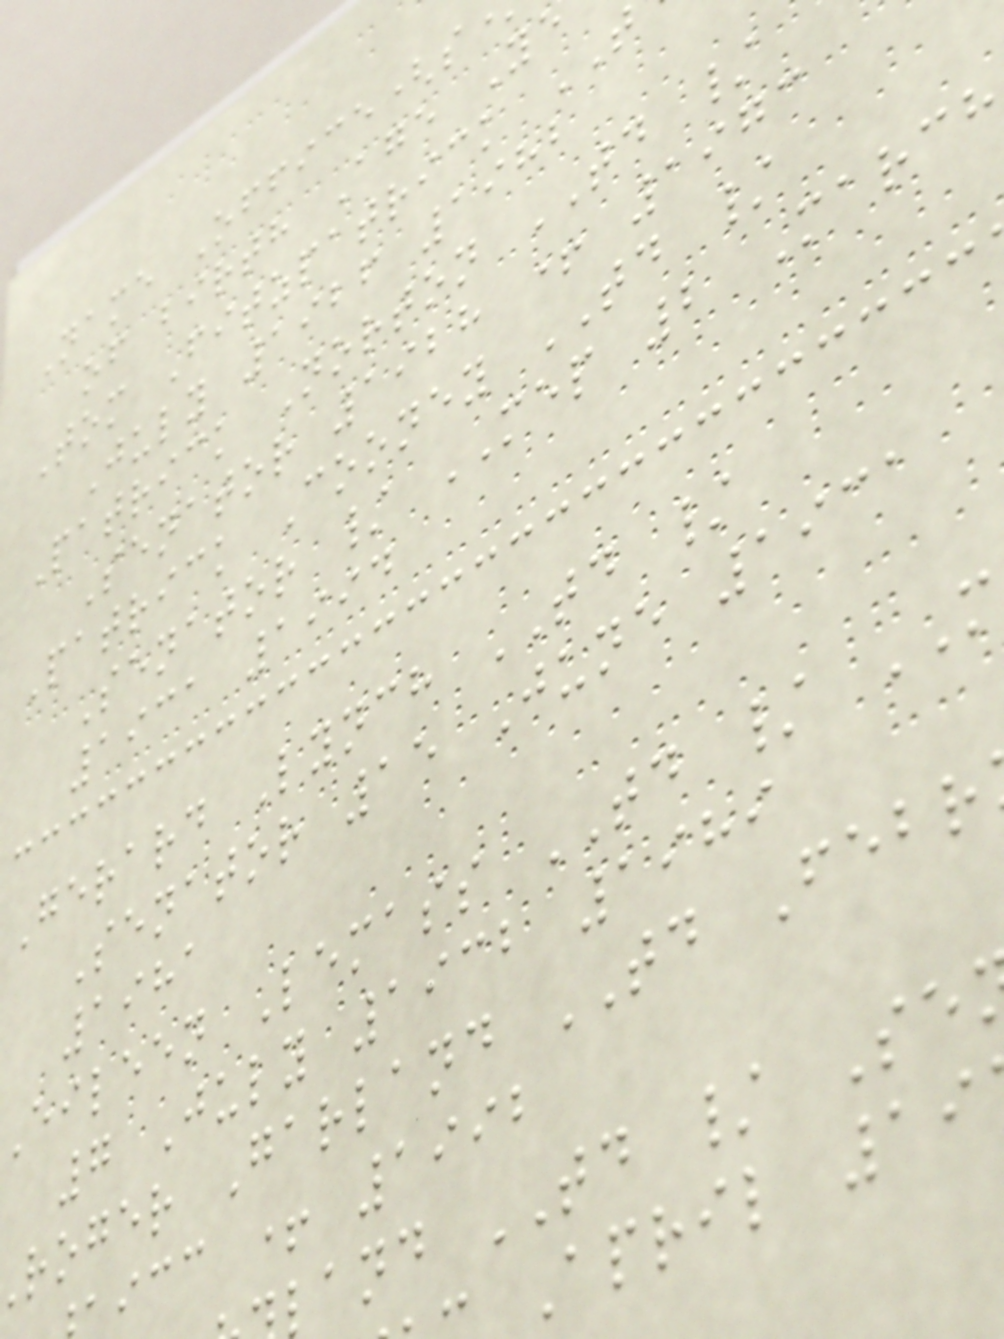Name Office(s
of birth Age Ye
Tom Fitzpatrick
July 1926 1982
Patrick Norton TD /
Senator 1928 + 1973
Patrick Cooney TD /
Senator / MEP 2 March
1931 1994
Gerard Lynch TD /
Senator 15 June 1931
1981
eileen Lemass TD /
7 July 1932 1989
roger Garland TD Febr
icc + 1992
land TD / Se
April 19
